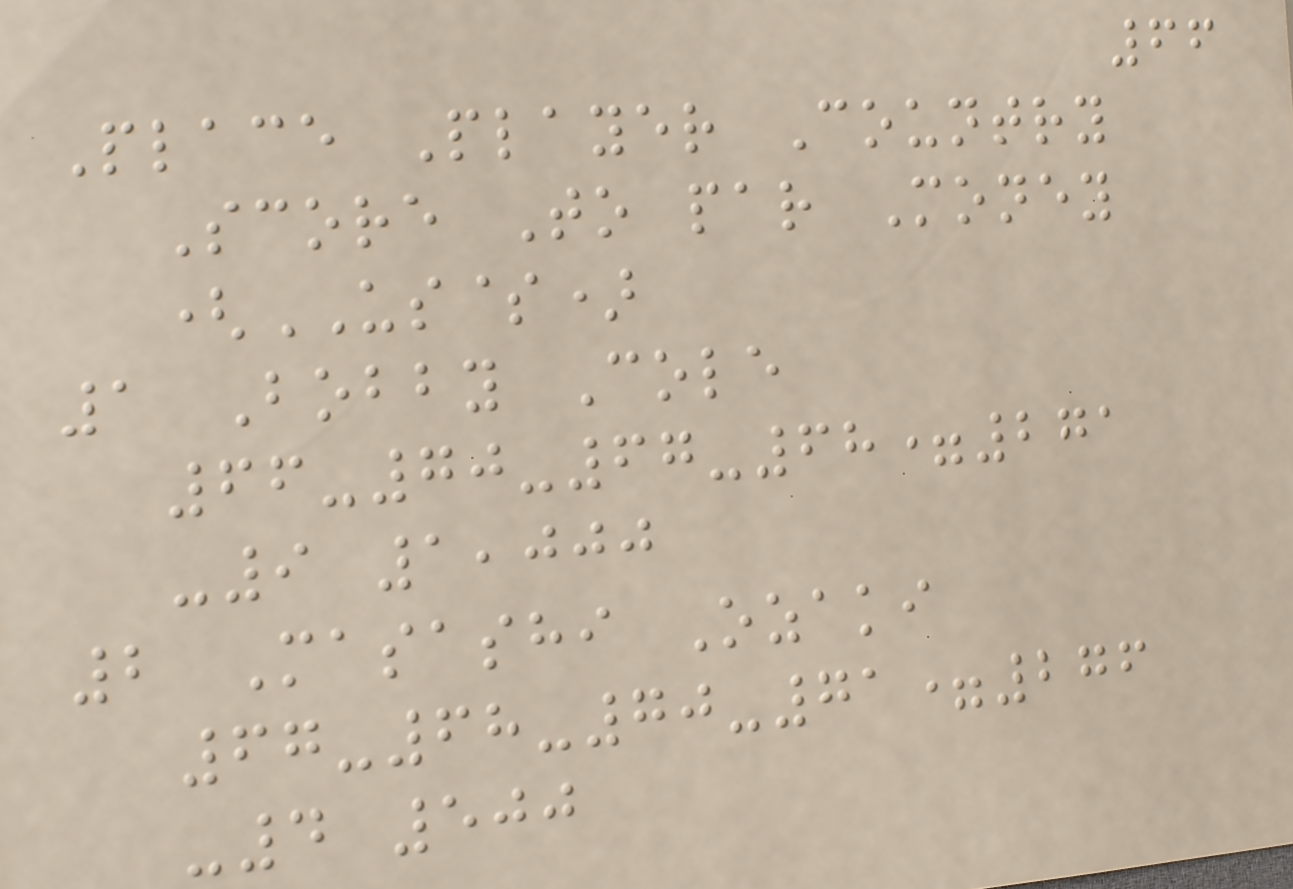66
Place Player Country
Score To par Money
(US$)
1 Bobby Cole
66-70-67-68=271
-9 1,000
2 Masashi Ozaki
67-68-70-71=276
-4 500
